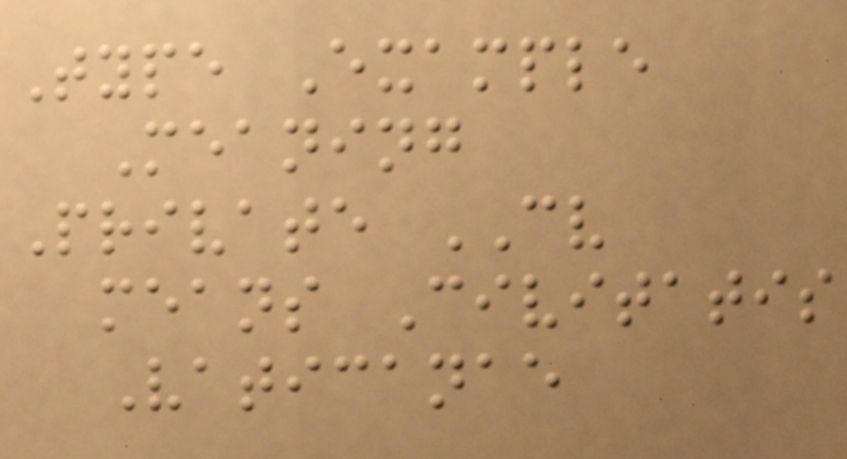Type Example
Meaning
Private CV
means Civitatis
Vaticanae
